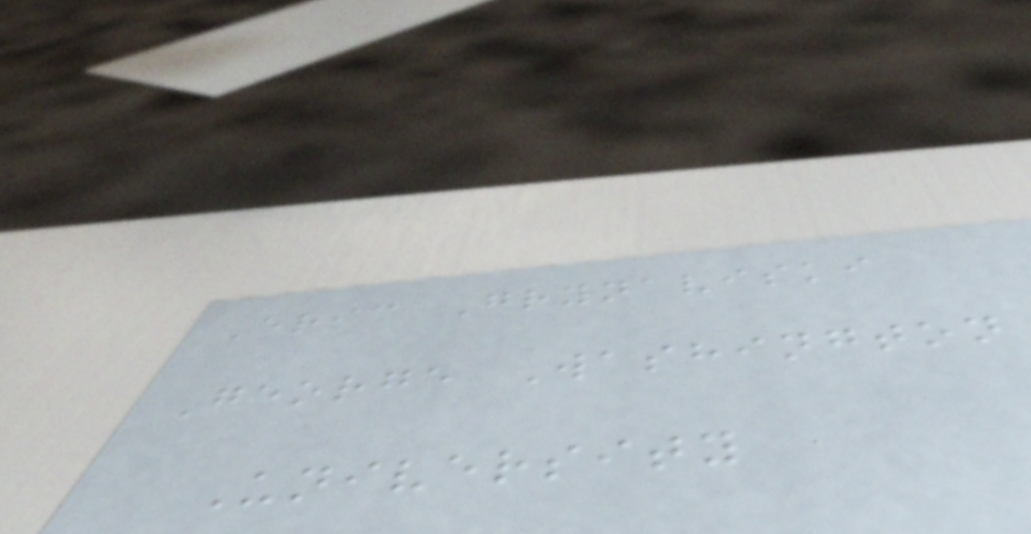Eric Grynaviski
George Washington
University
